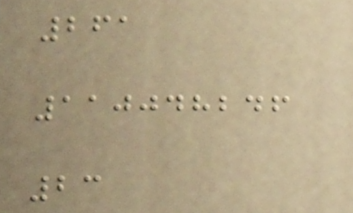261
110048246
23
